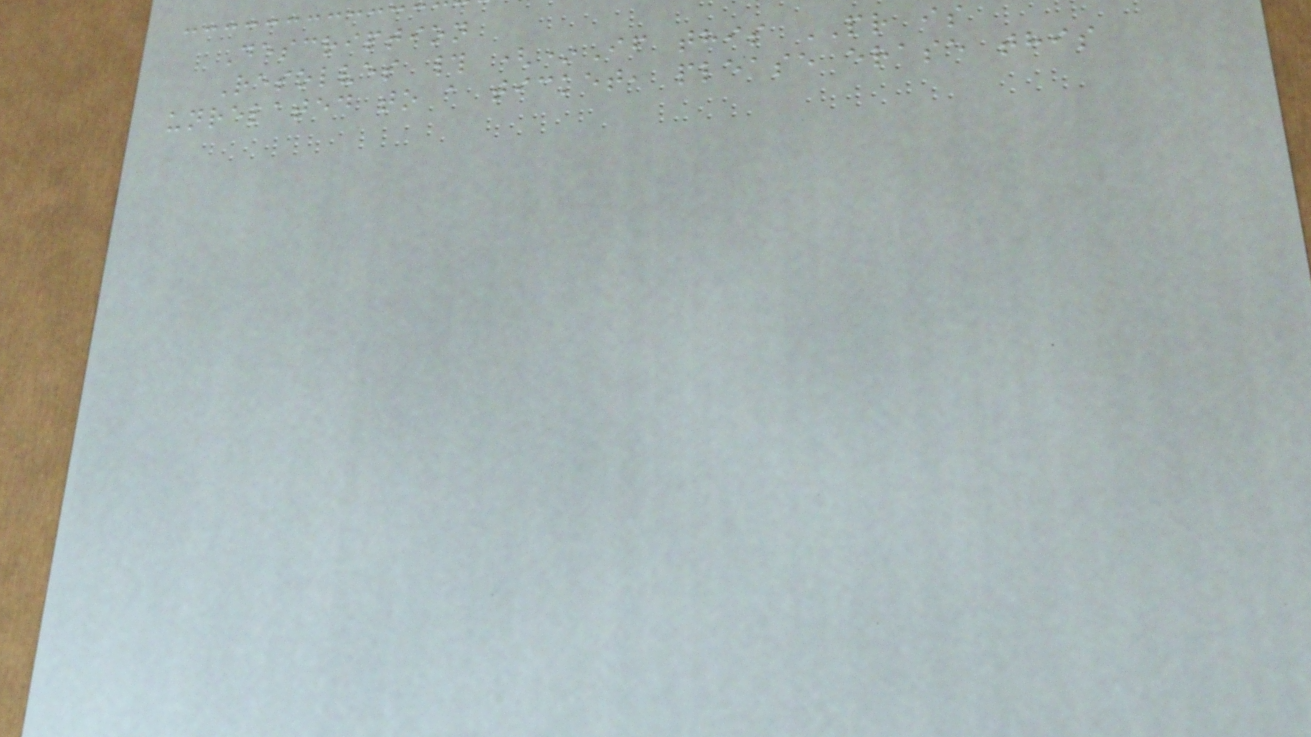Description
Resolves # (*If this PR is
unrelated to a ticket, please erase this
